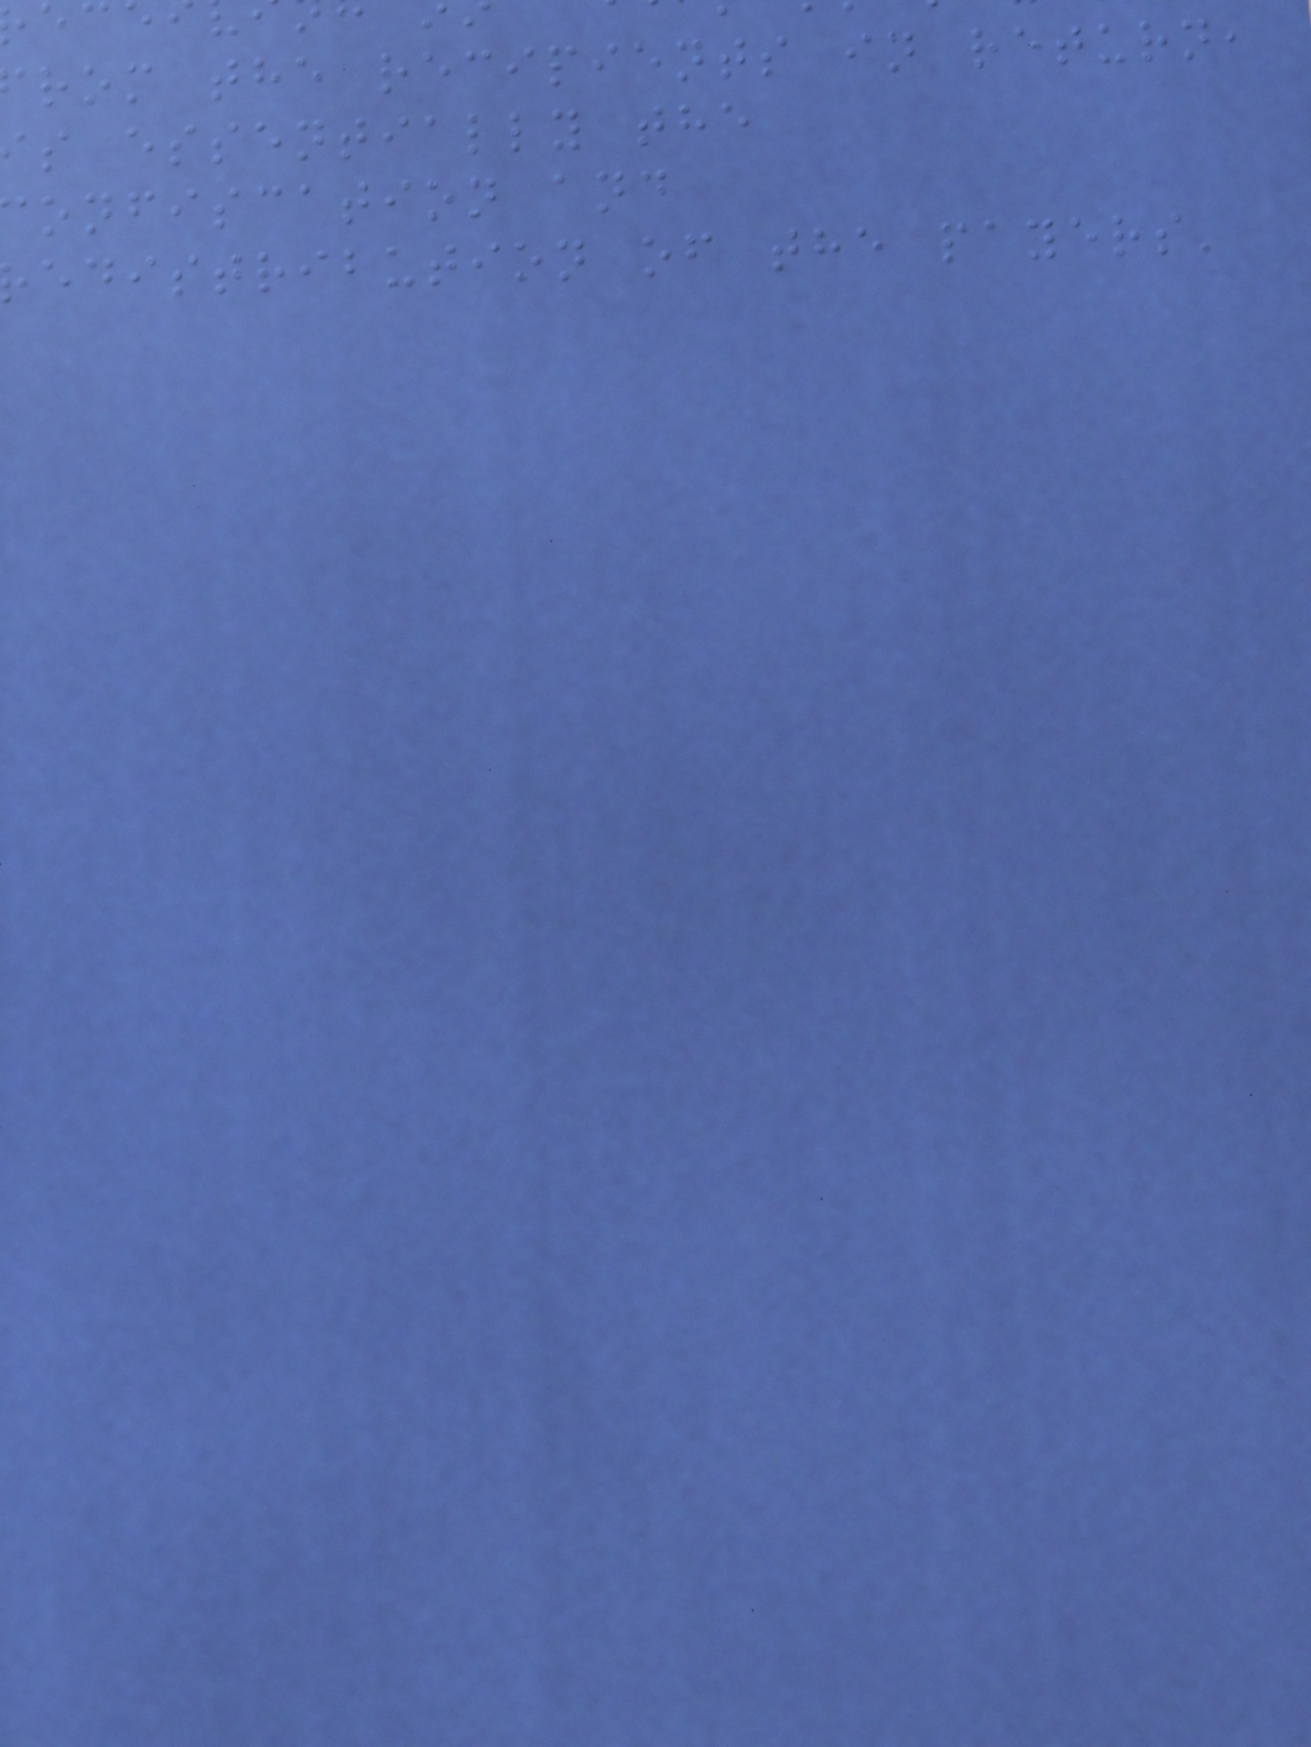rom the recipients in return,
s essentially the
onfiscation and
edistribution of the payers'
